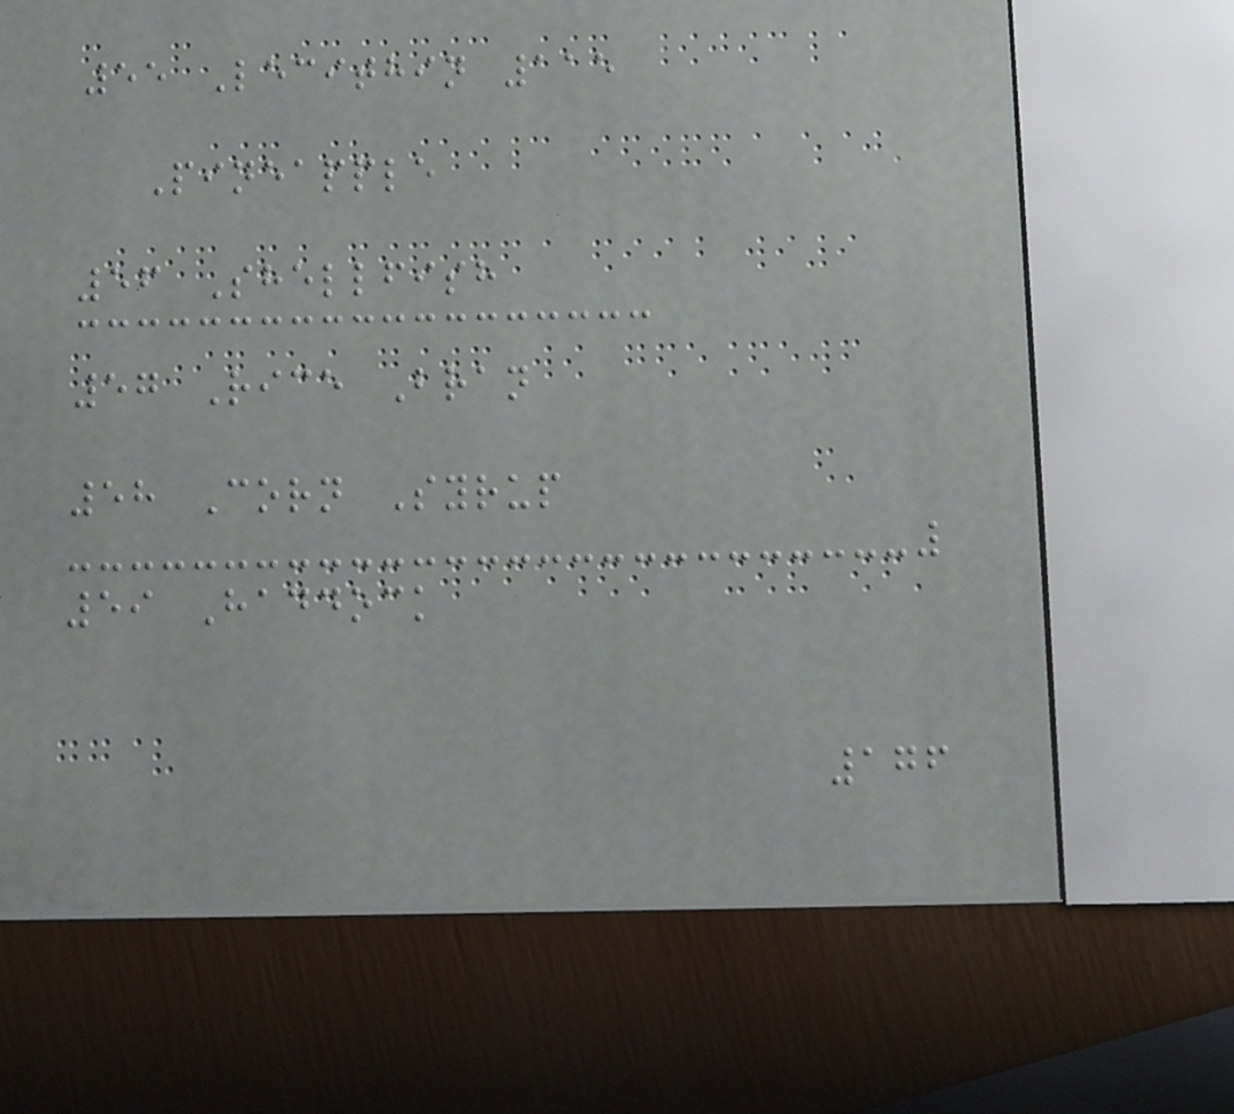55 Lecithin 115
Pineapple
56 Shellfish
57 Rice Bran
58 Corn Syrup
59 Haddock
176
